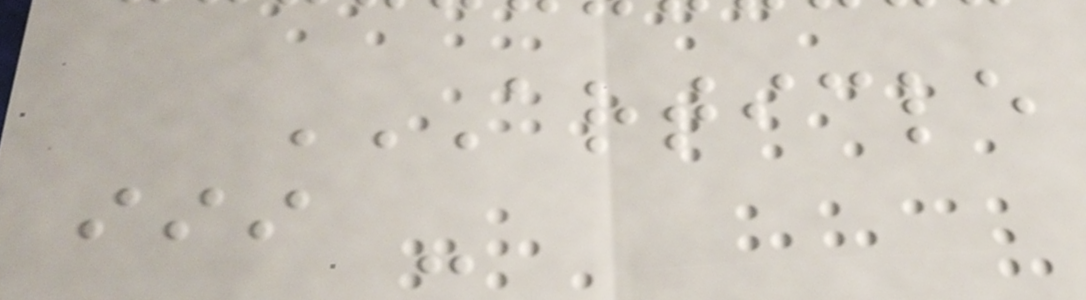ARTICLE
III -
